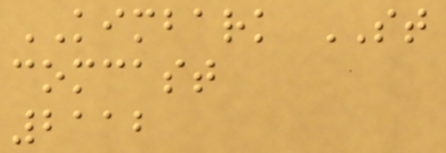KIMBARK ST
comcast
2112
